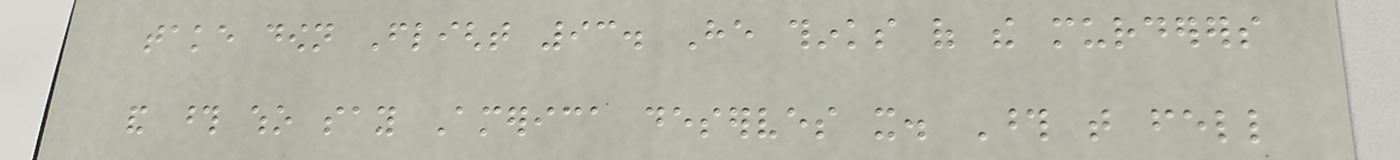take down Flight 93. He thinks of the murderers
and those who say America deserves it. Those that fell
